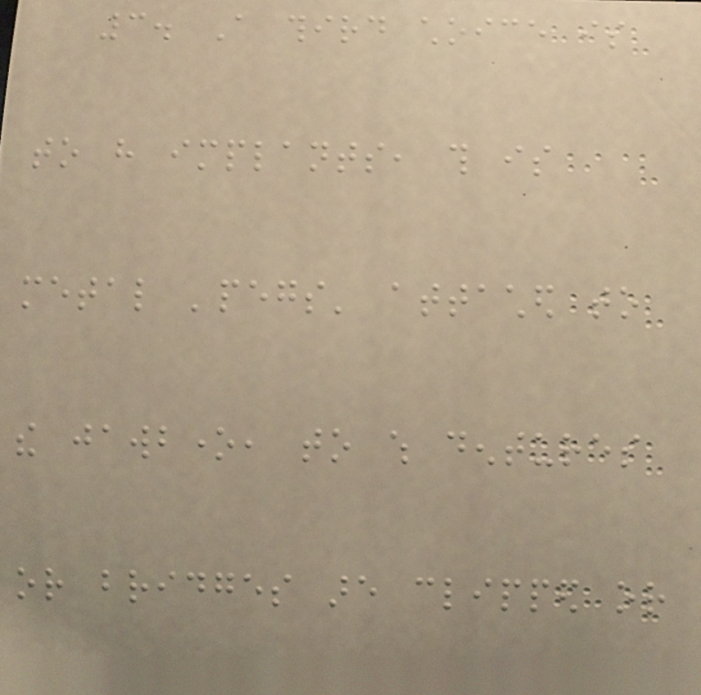3. A third choice is
to have implants, this is
metal 'pegs' attached to
the jawbone, to which dentures
or bridges are clipped or
